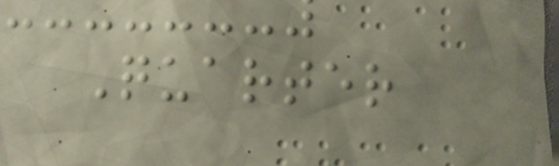Quarter
